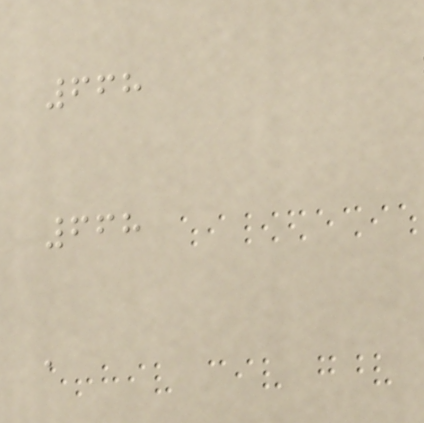668
668
a
